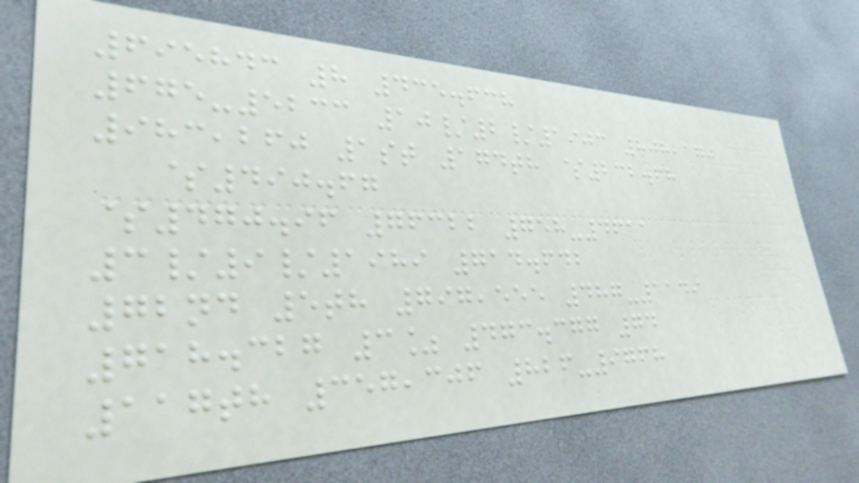695843 8 435.638
675-5233 10/2/1903 808,170
983,260 1st 174th $232.68
$490.67
$470.96 76322 758-4611
3/9/1989 714.642
72nd 5th 797,555 487-1149
718.327 3% 473.377 74
117th 357,306 826-9768
